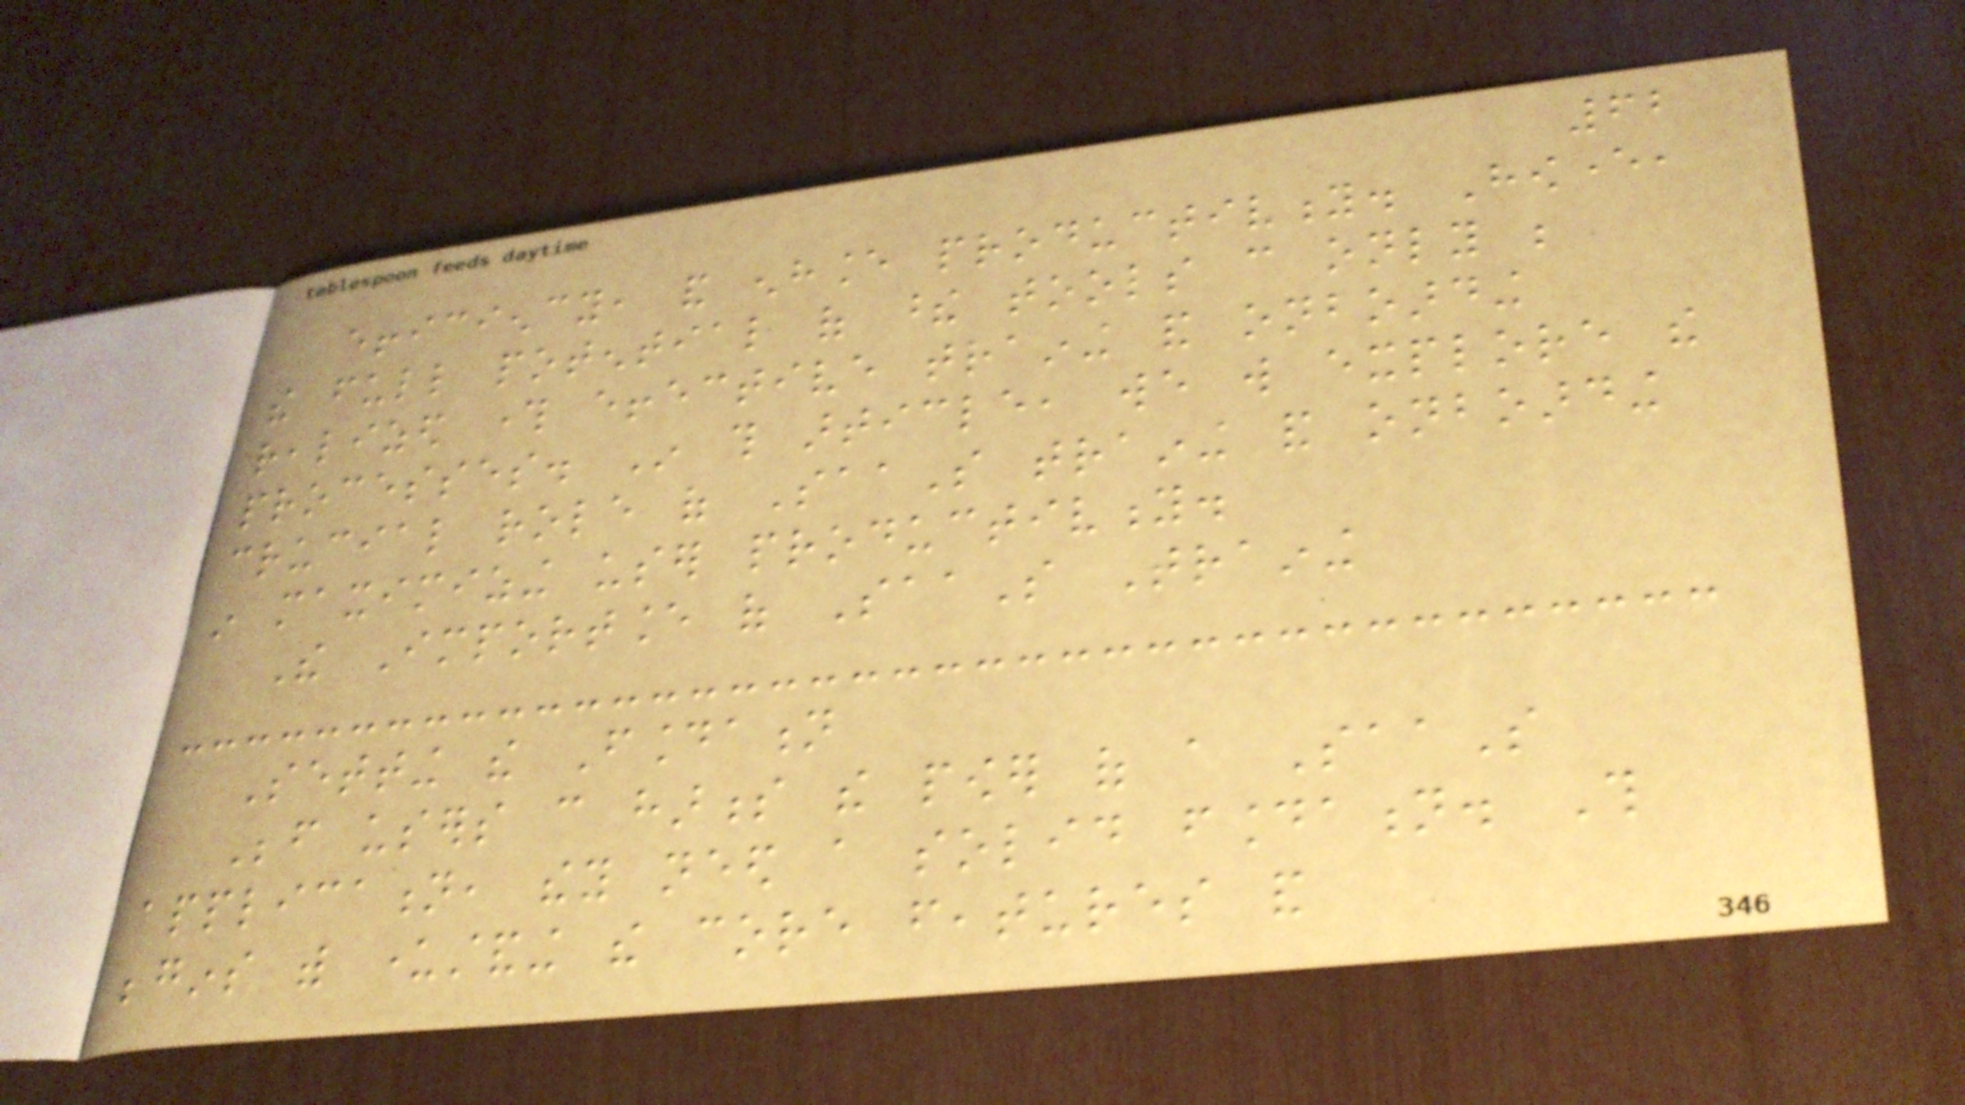62
efficiency, and enhance productivity. However,
the full potential of these tools can only be
realized through effective training and onboarding
processes. In this article, we will explore the
crucial role of SaaS training and onboarding
in maximizing user productivity.
The Importance of SaaS Training
Setting the Foundation
Before users can harness the power of a SaaS
application, they need a solid foundation. This
begins with understanding the core features and
